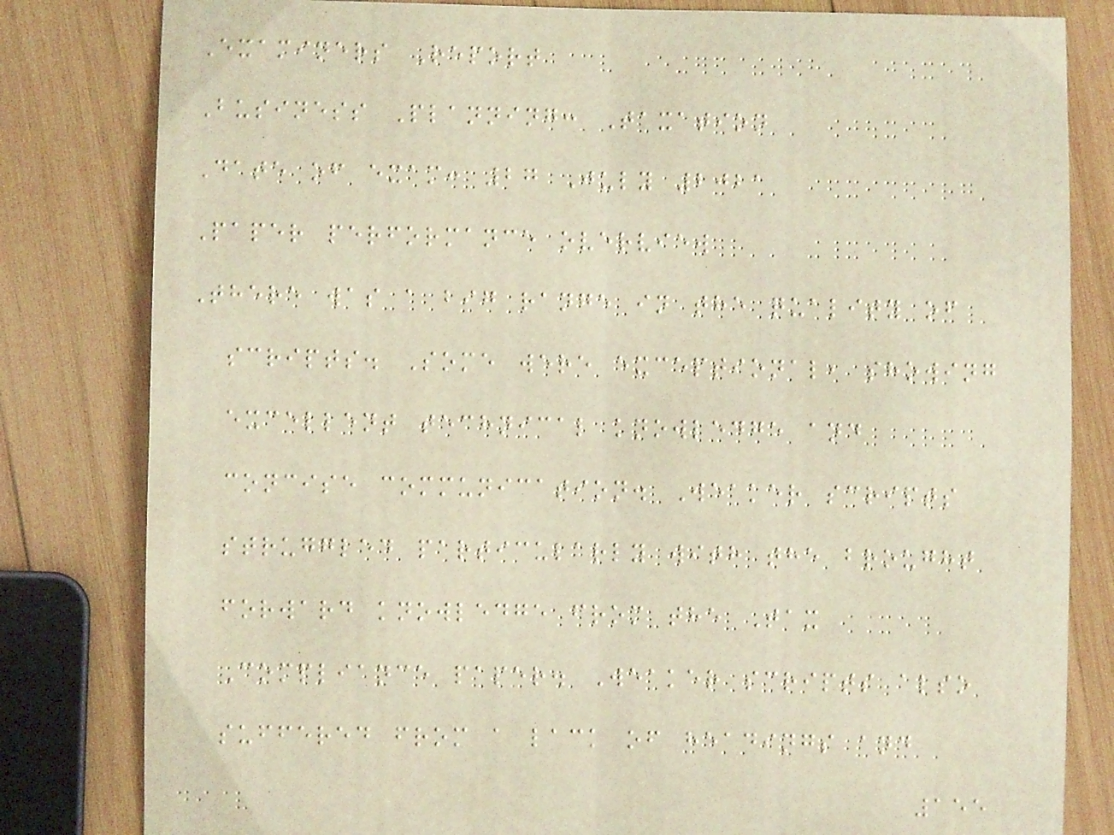Examiners Report
Business Planning: Taxation
Date of exam: 27 July 2021
Paper performance overview
There was a big range in the quality of
scripts. Some were exceptional, showing
excellent technical knowledge and
concise communication. Weaker scripts
struggled particularly with the brought
forward knowledge from the Tax
Compliance paper. Weaker scripts also
suffered from a lack of headings and
155
